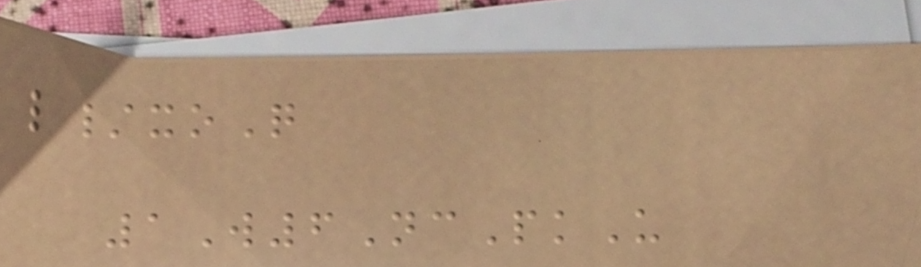l/xoQ
1W6NcPkU
